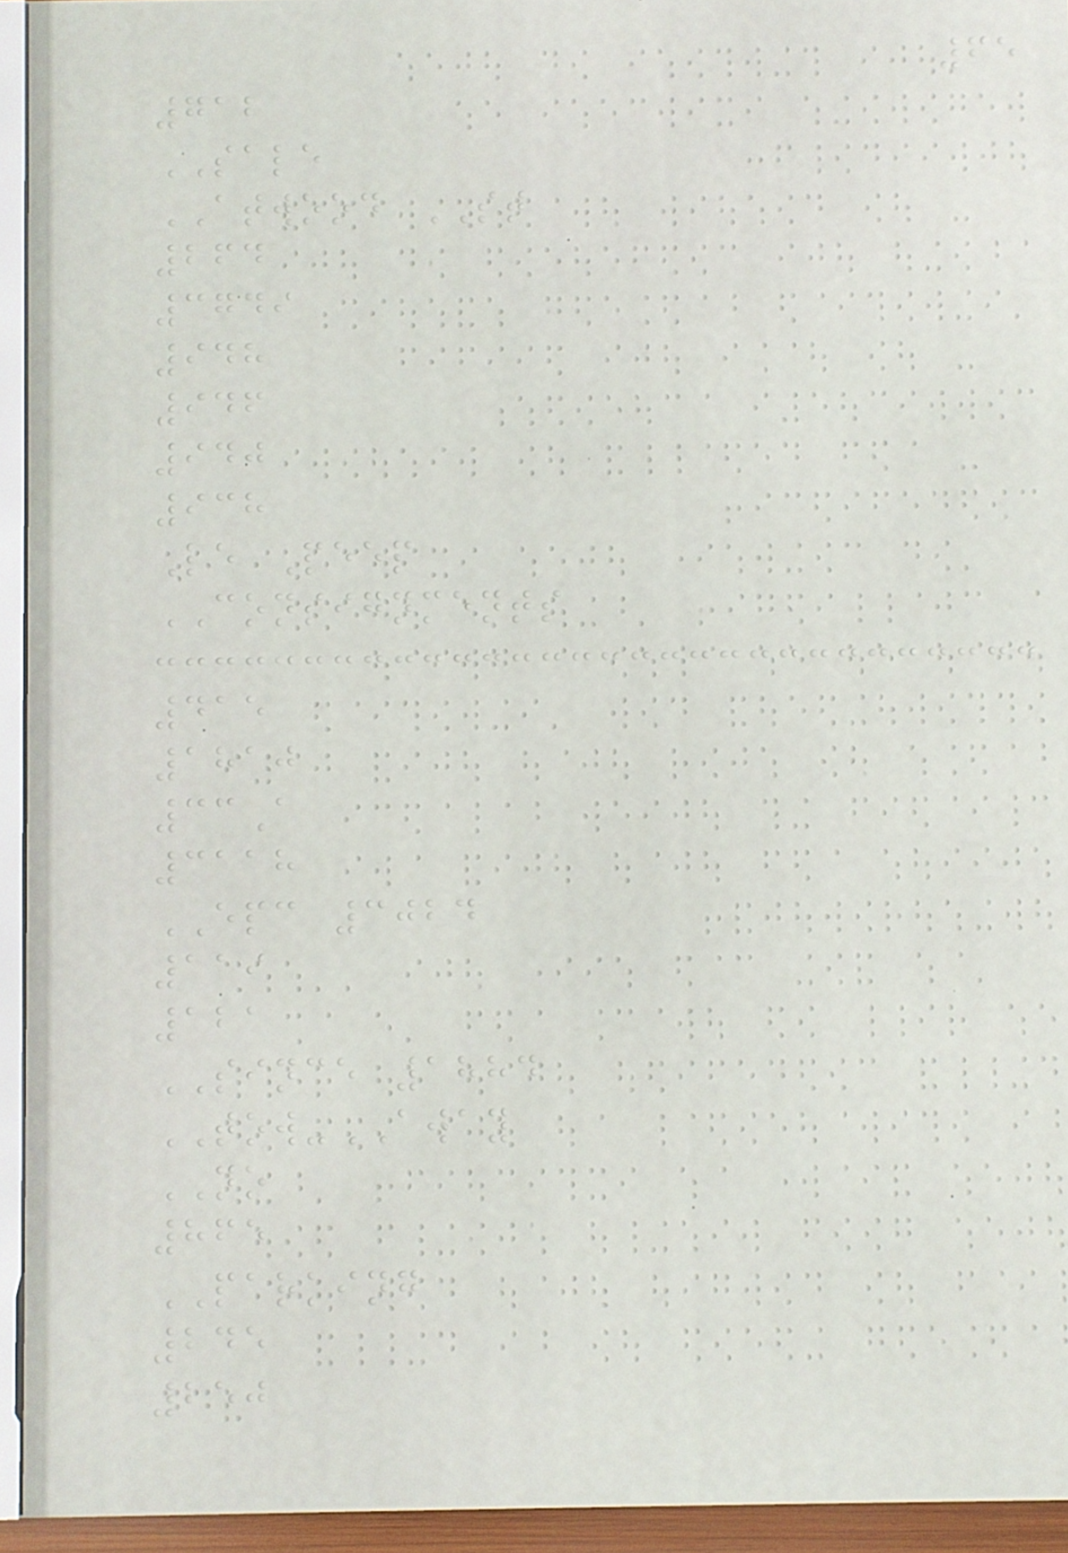65
712
SALE
ATWOOD ST
264
3749
948
946
940
938
Le Peep
CONSIGNMENTS
415
1810
33A
3118
EPC 3024
119
121
SINCE 1884
TOW-AWAY
NO
865
PARKING
245
250
